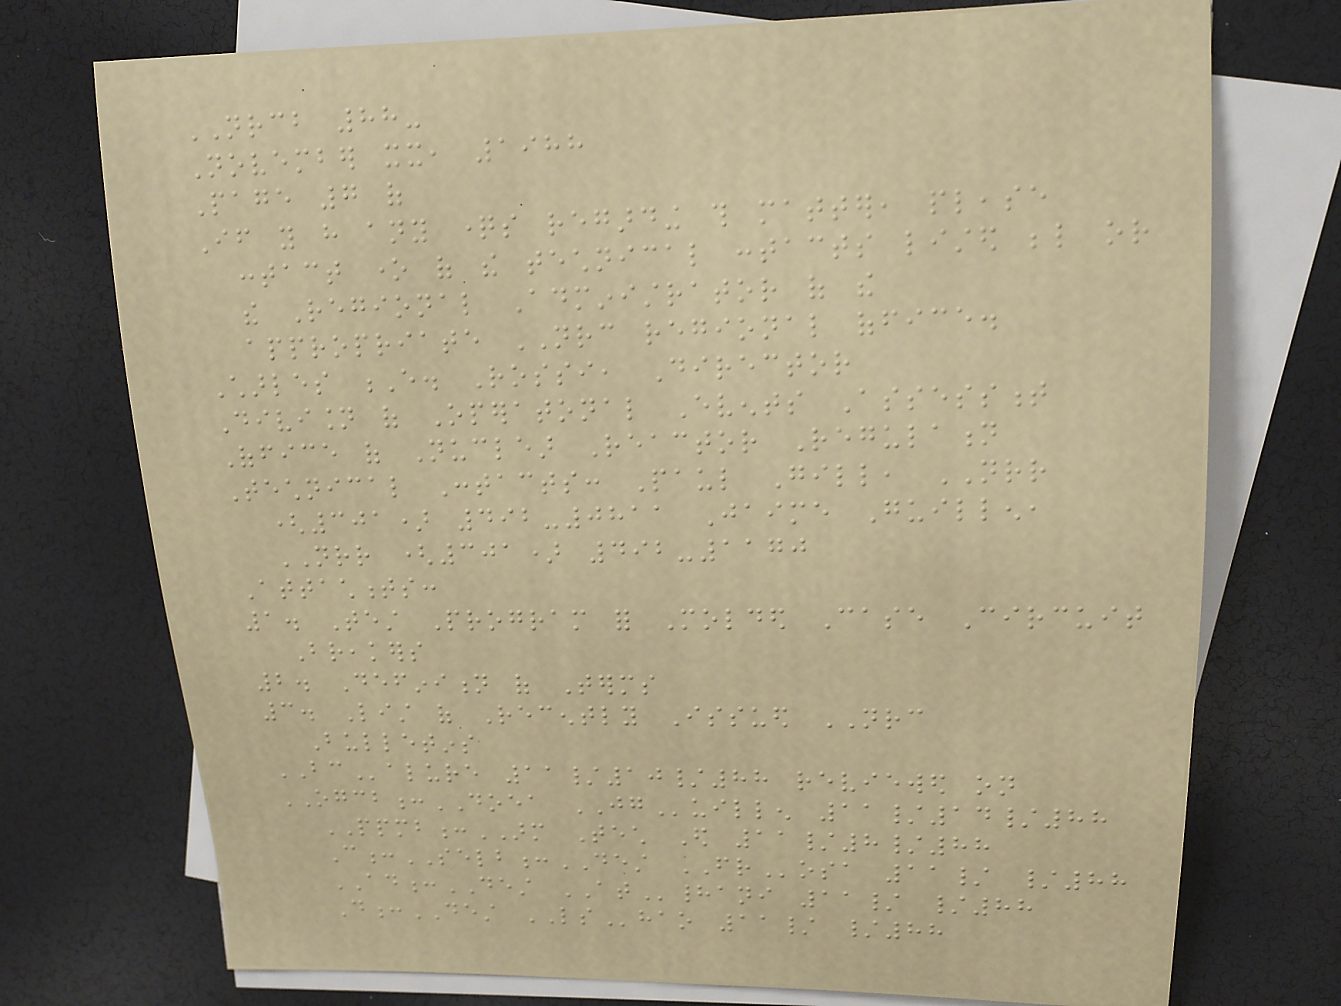NRCB 88-
November xx, 1988
Page 7 of
If you have any questions regarding this matter, please
contact one of the technical contacts listed below or
the Regional Administrator of the
appropriate NRC regional office.
Charles E. Rossi, Director
Division of Operatonal Events Assessment
Office of Nuclear Reactor Regulation
Technical Contacts: Paul Gill, NRR
(301) 492-0811 Jaime Guillen,
NRR (301) 492-1170
Attachments:
1. Test Program for Molded Case Circuit
Breakers
2. Definition of Terms
3. List of Recently Issued NRC
Bulletins
BCalure 11/10/88 reviewed on
OGCB:DOEA JGuillen 11/14/88
PPMB:ARM Tech Ed 11/8/88
C:SELB:DEST FRosa 11/ /88
AD:DEST AThadani 11/ /88
D:DEST LShao 11/ /88
